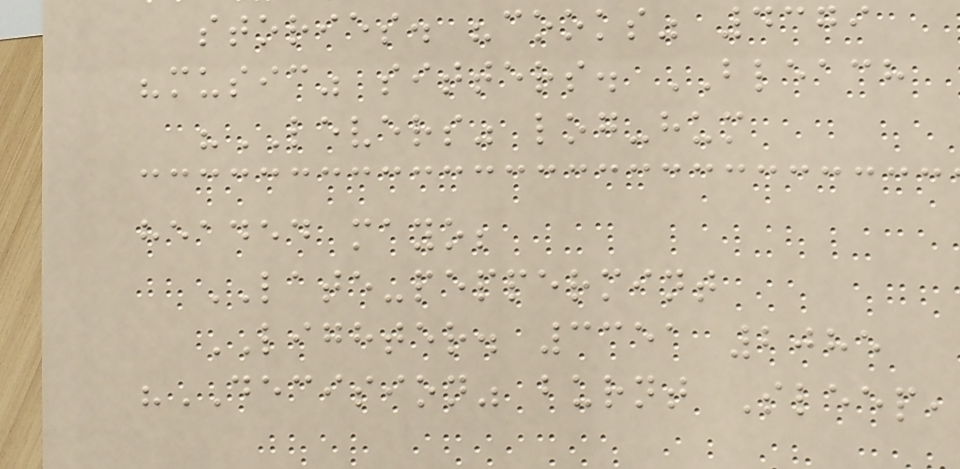stories. "cooks" 4379
"music" sitters. BLEACH
"LEVERS" log-hum
headed mayo;
LATE-peppermint
LIGHTER. 3351 2085
"DECISION" burnt Sleep,
